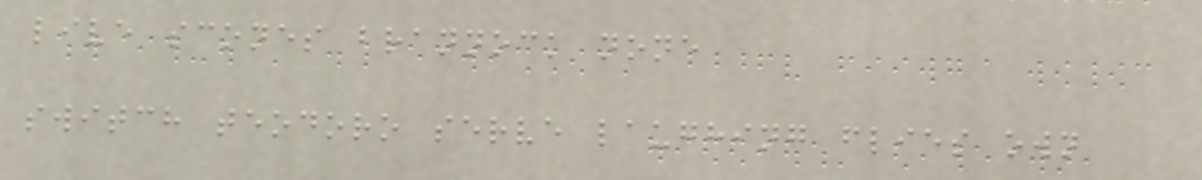live scones brannock none
switch teodoro serve laughing flies own
